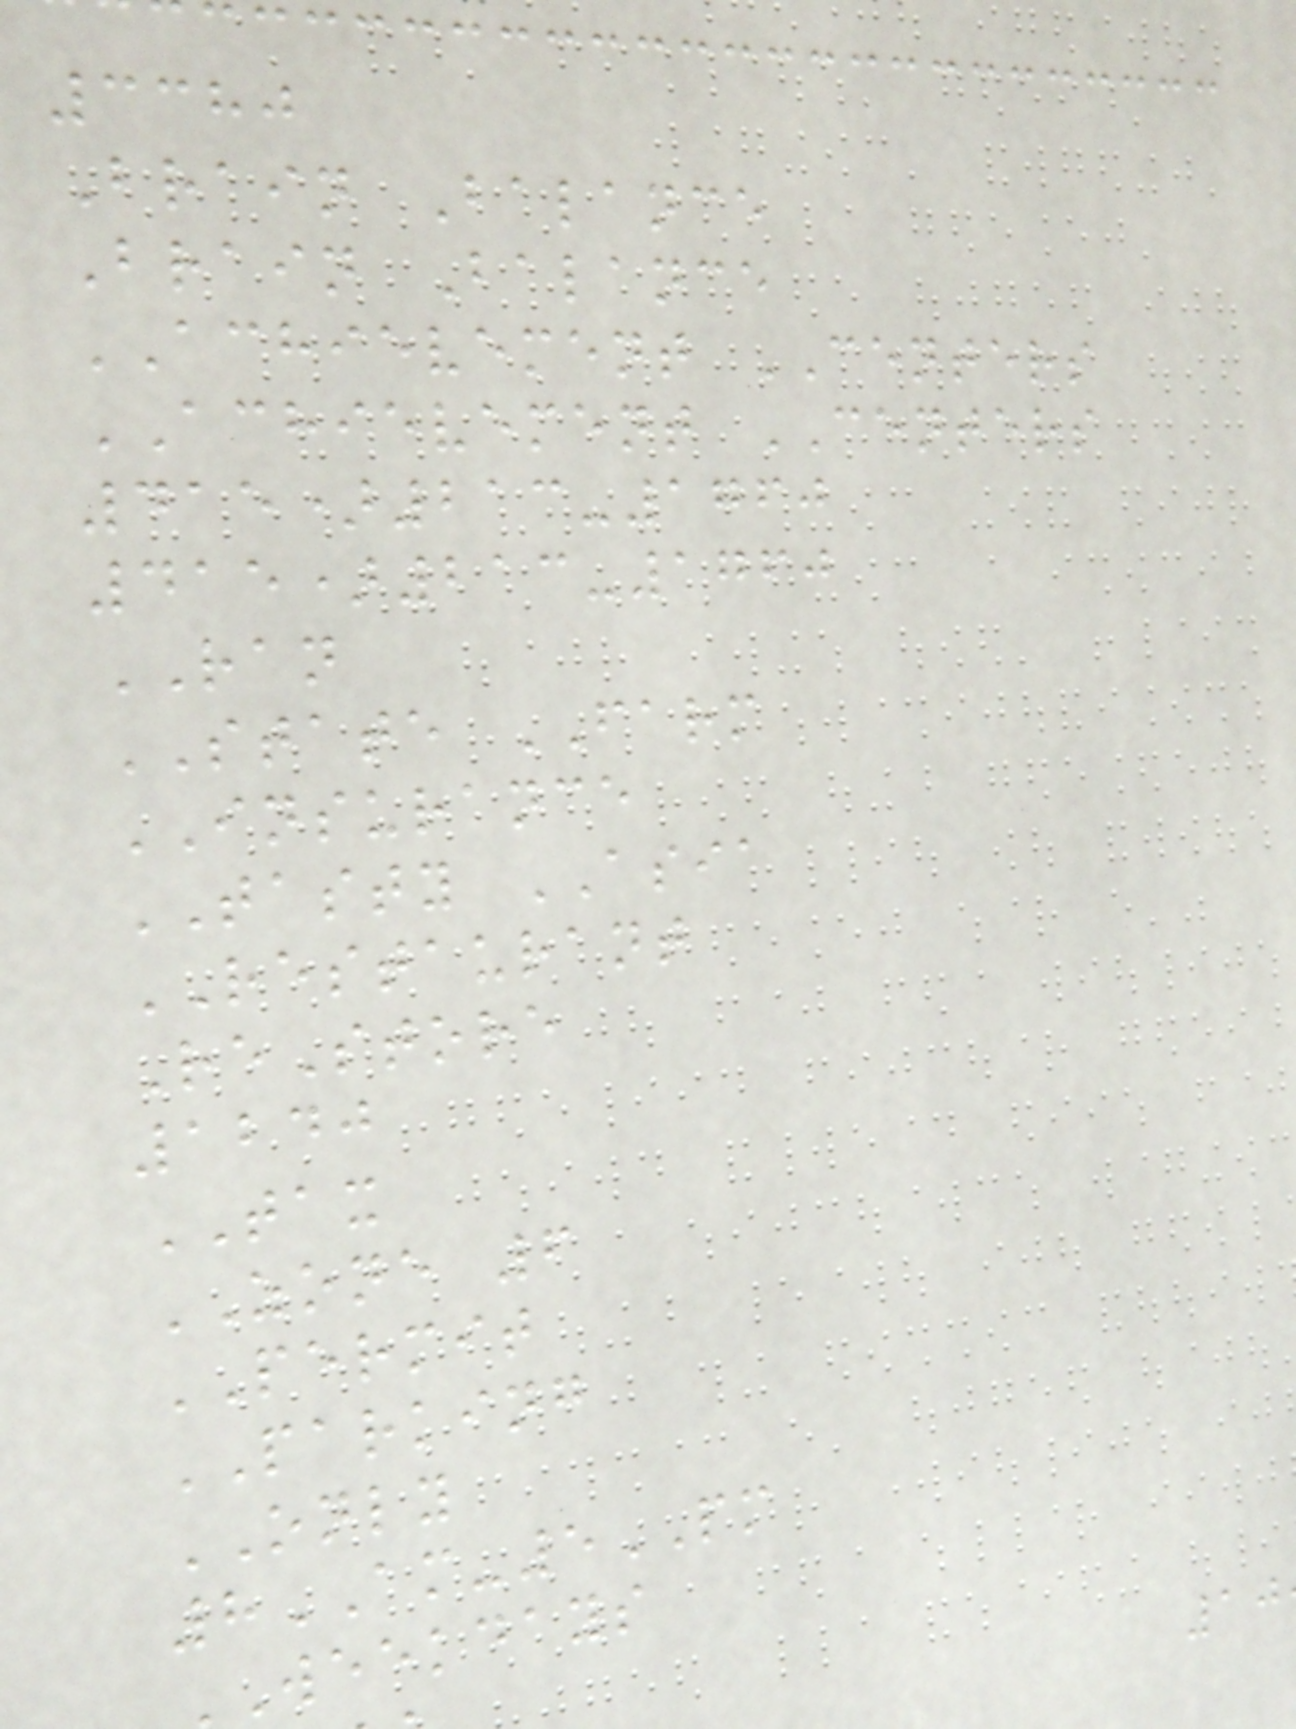3380
Brain Balance
Brain Balance
ACHIEVEMENT CENTERS
ACHIEVEMENT CENTERS
415)213-1760
415)213-1760
RAN
STATE FARM
INSURANCE
TASTY ASIA
RESTAURANT
ReStore
1240
TAX
ZONE 6
PERMIT
PARKING
ONLY
8AM-5PM
weekdays
